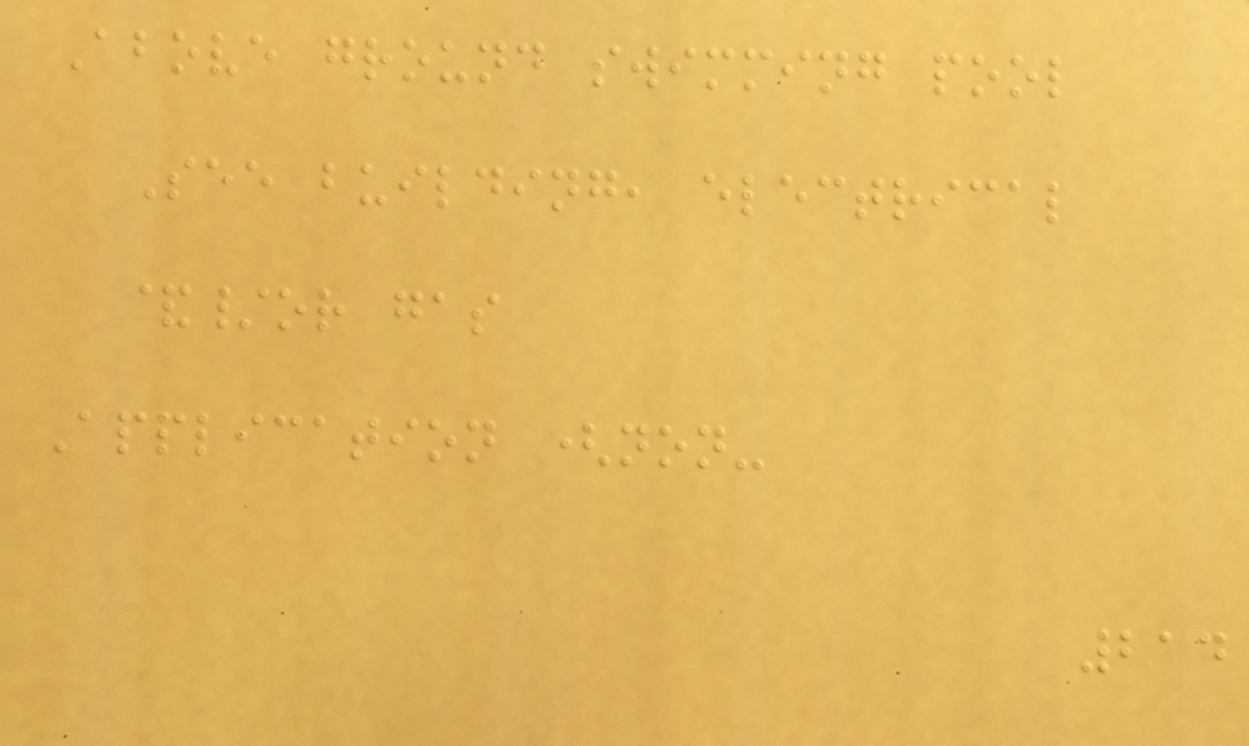Above ground swimming pool
See building, electrical
&/or gas
Application (non-
214
